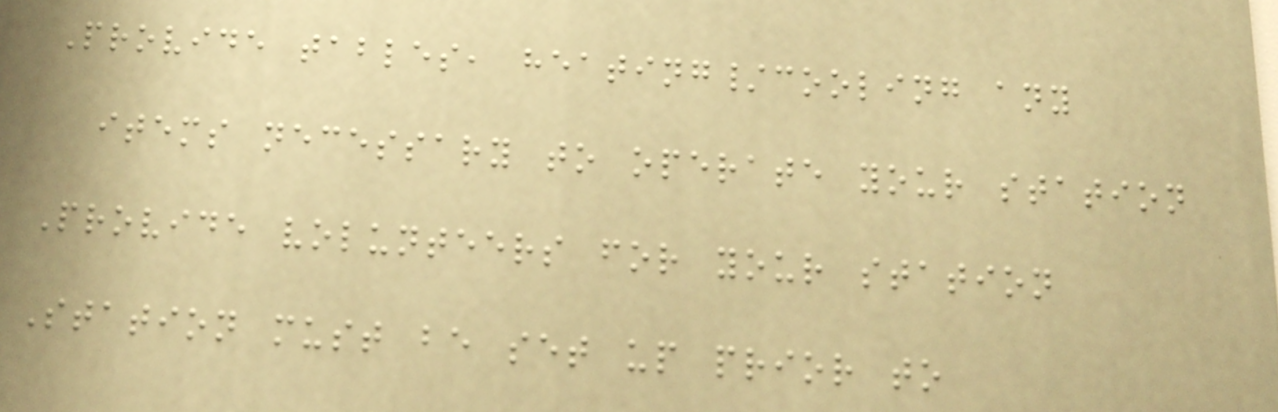Provide tables, heating/cooling any
items necessary to operate your station
Provide volunteers for your station
Station must be set up prior to
